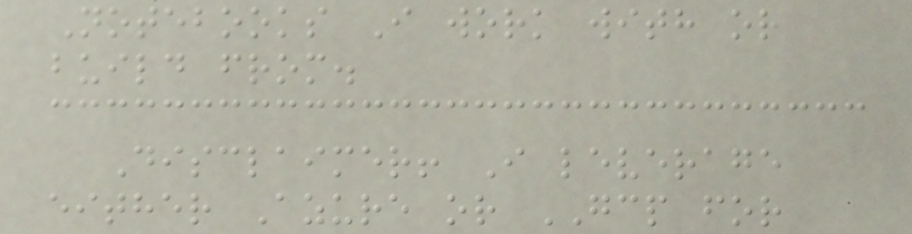Notebooks I work with or
build from.
Disclaimer! I leverage
either Azure or GCP for
